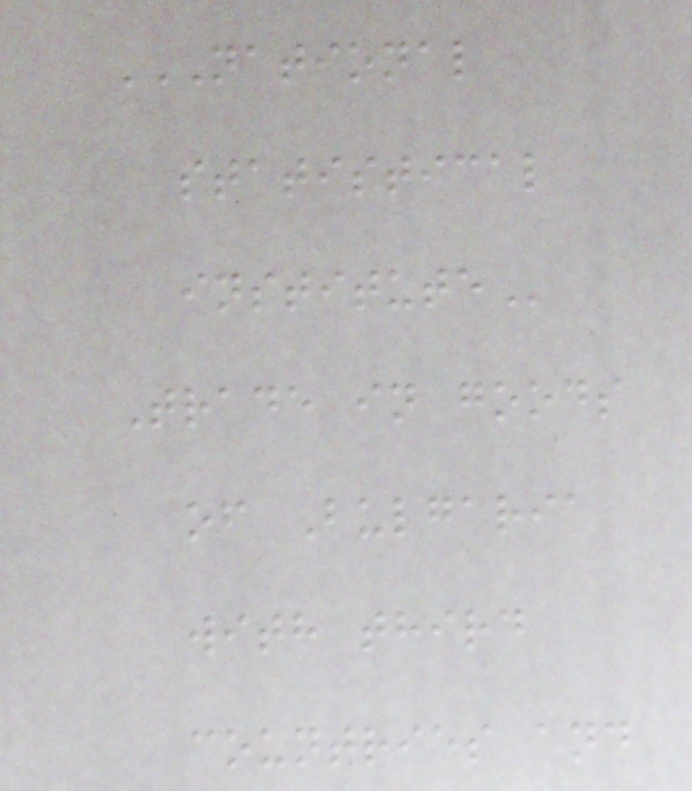NATIONAL
STATISTICAL
INSTITUTE
Trade in goods
of Bulgaria
with third
countries and
